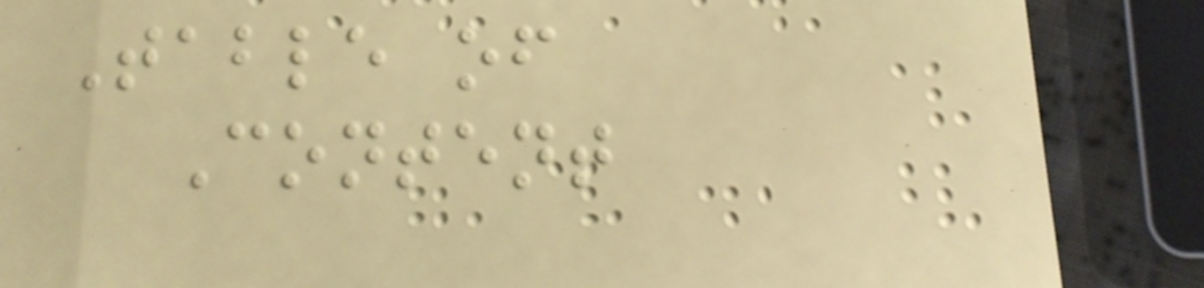Table of
Content
